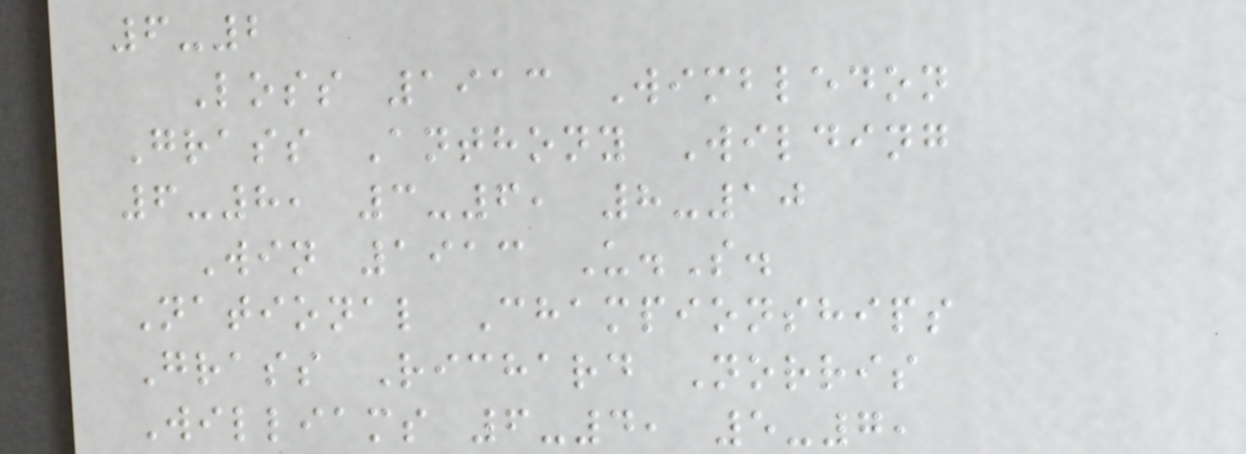6-2
Loss 1913 Wimbledon
Grass Anthony Wilding
6-8, 3-6, 8-10
Win 1913 U.S.
National Championships
Grass Richard Norris
Williams 6-4, 5-7,
